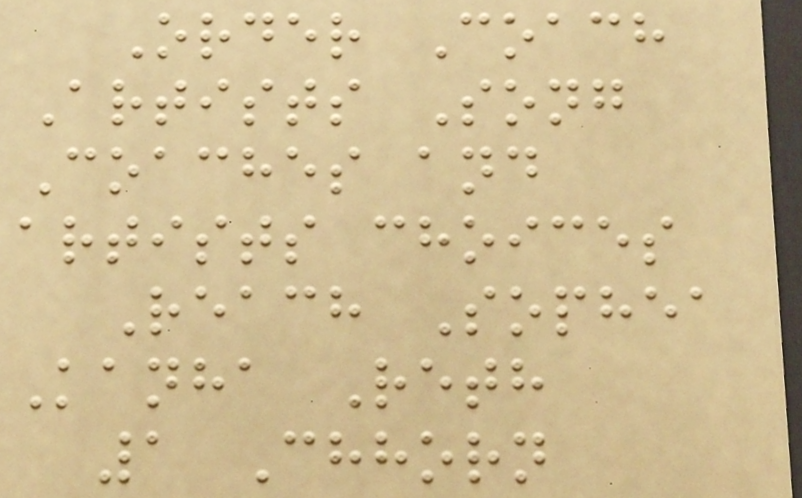Order Coach
Artists Song
Coaches and
artists choices
Reach Sophea
Kanha Reth
1 Chhorn
